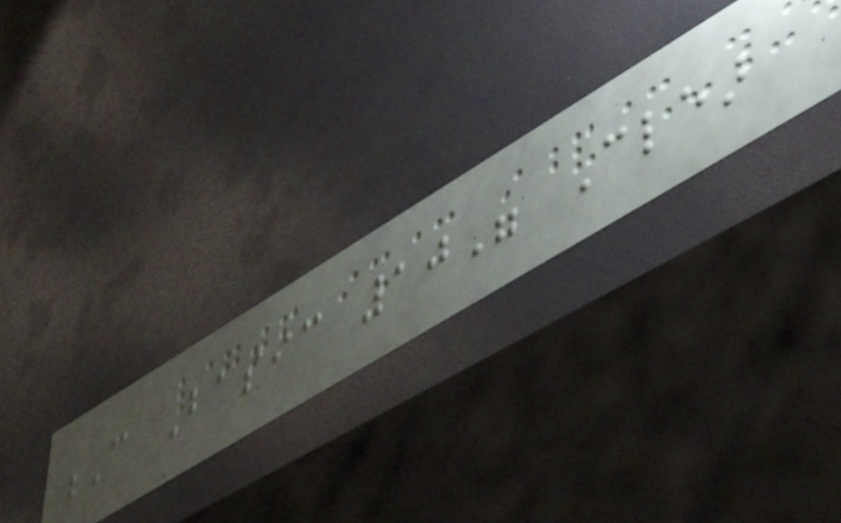C Basic 10" Clear
